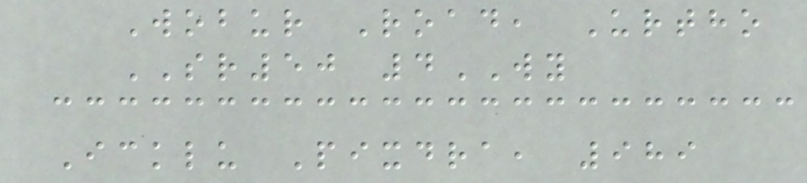Wobur Road, Urtho
SR50 4WY
Icklu Pixdra, 989
